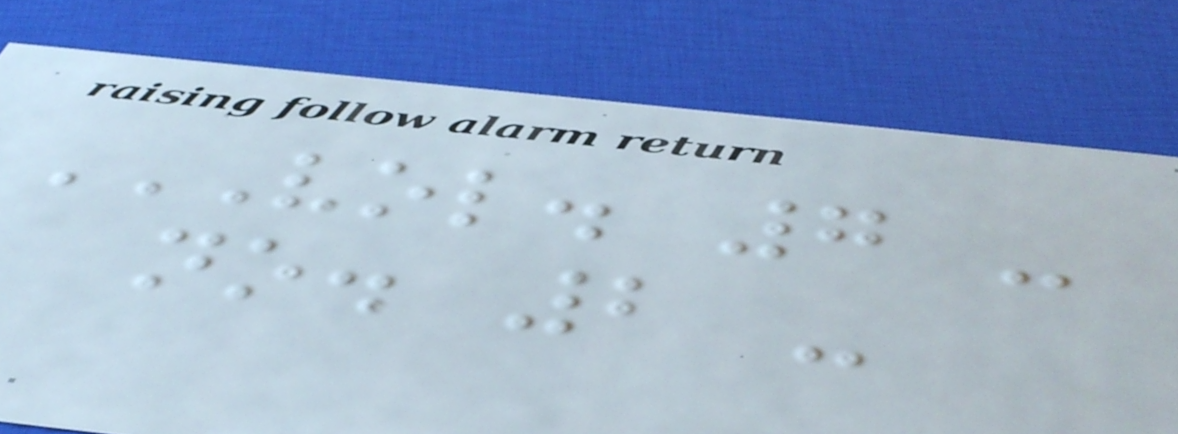VOL. 7 -
NO. 2 -
